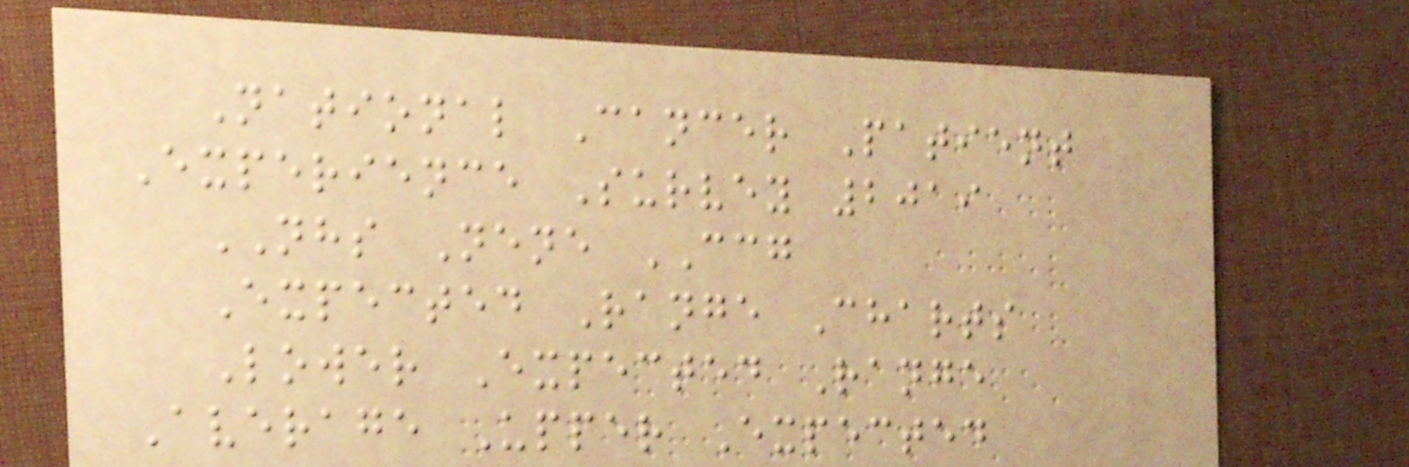National Cancer Patient
Experience Survey 2019
NHS Nene CCG
Expected Range Charts
Lower Expected Range
Average Upper Expected
